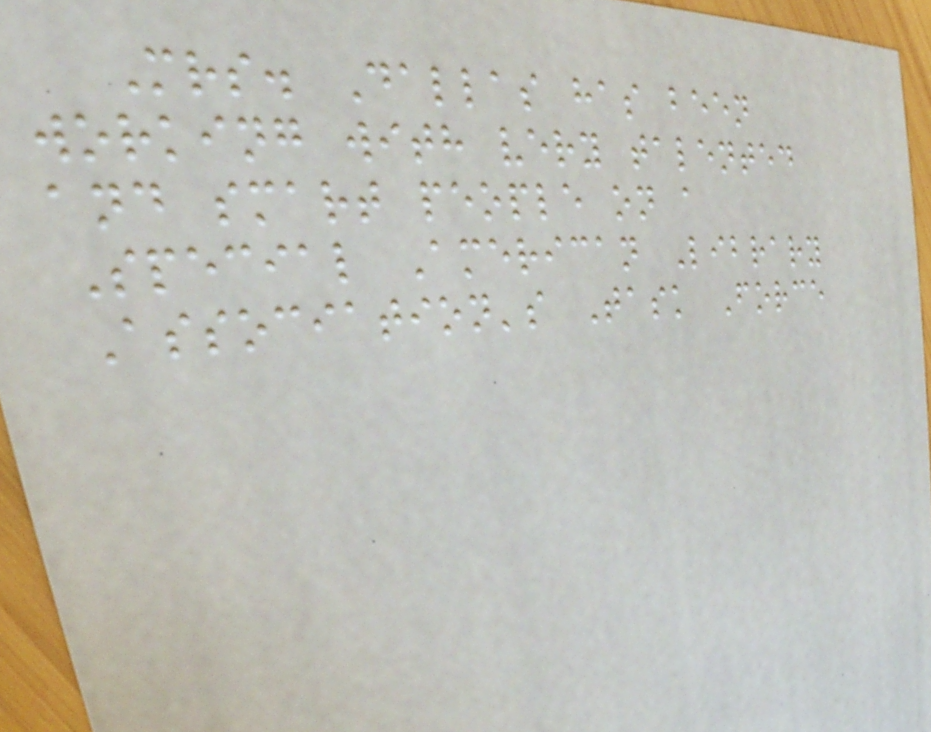Mrs. Dallas has been
working with very talented
and smart people on a
Special American Library
Association's Task Force
